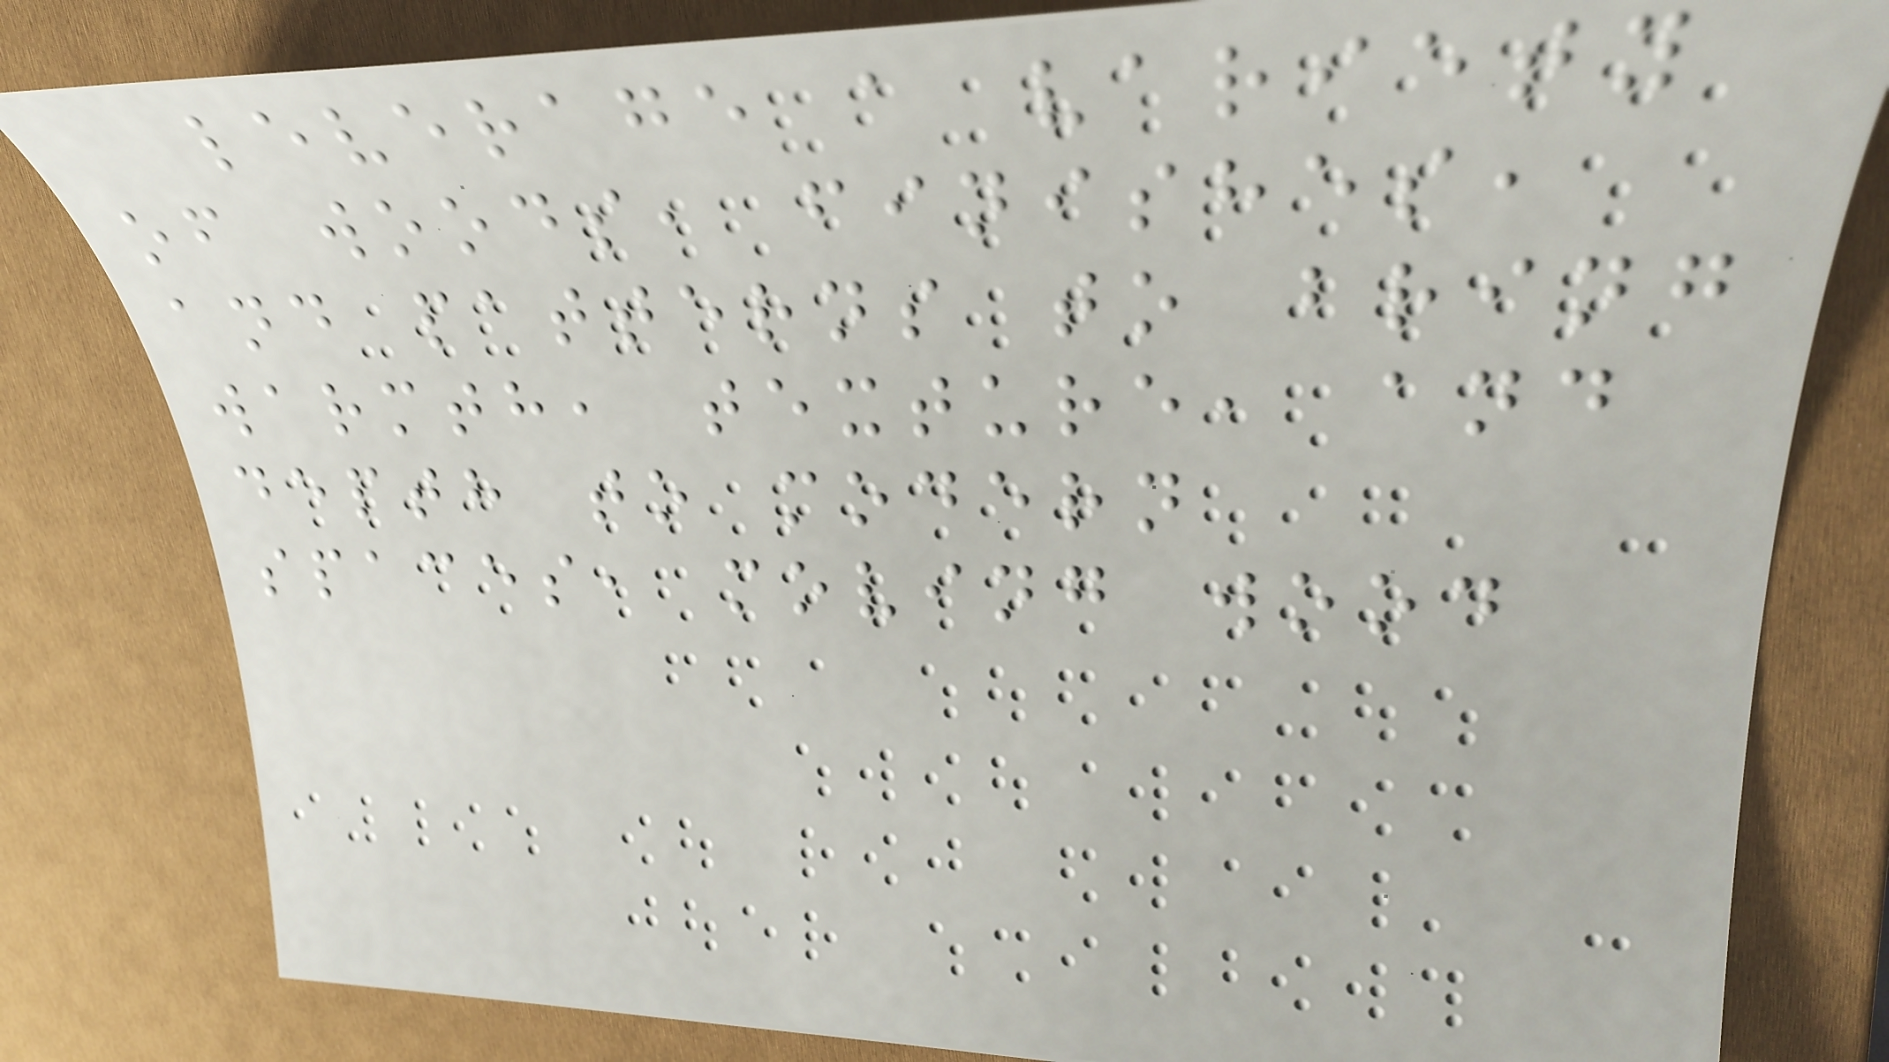leverage a variety
of woods, finishes,
and patterns to bring
warmth, texture, and
depth to modern
spaces, moving wood
